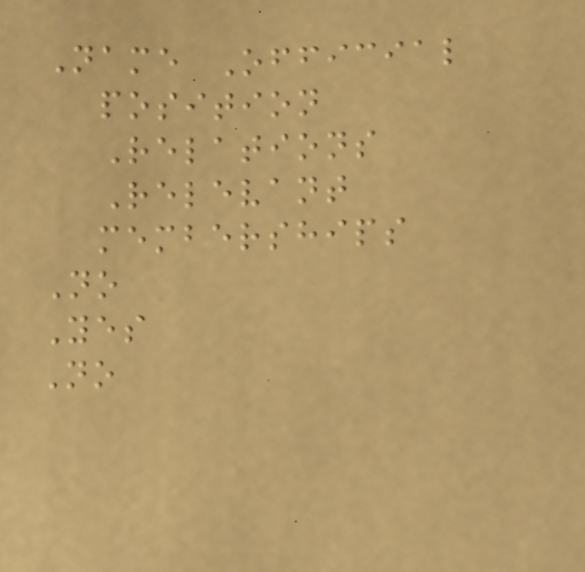Name Official
position
Relations
Relevant
memberships
No
Yes
No
